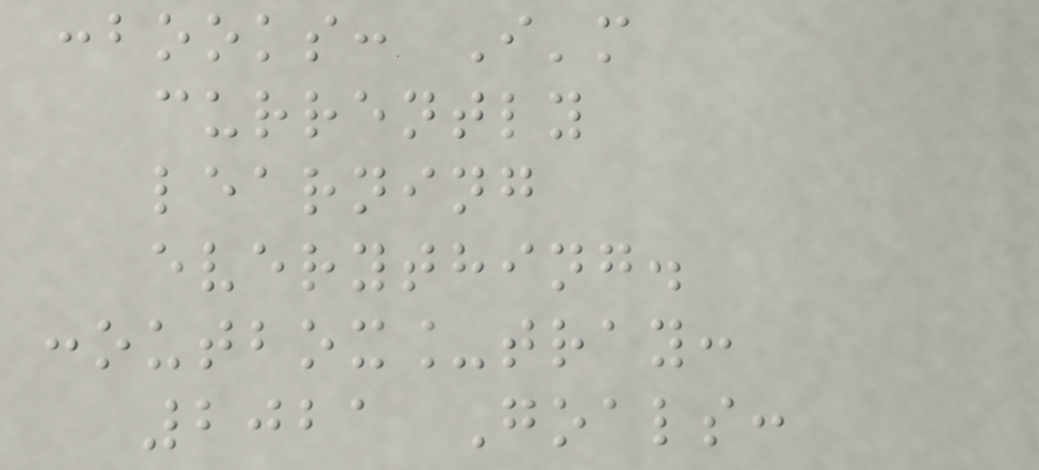:books: I'm
currently
learning
everything.
:outbox_tray:
2021 Goals:
